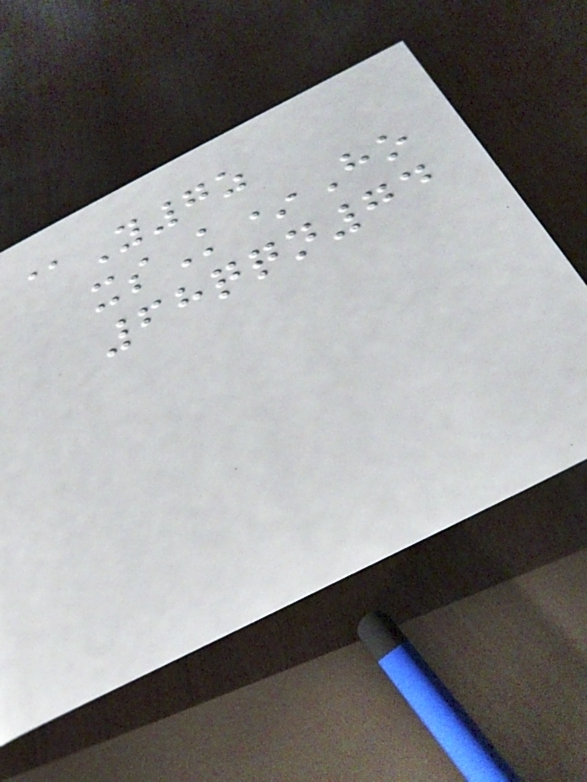@Y7z
xsK*Ho
68qqn74
